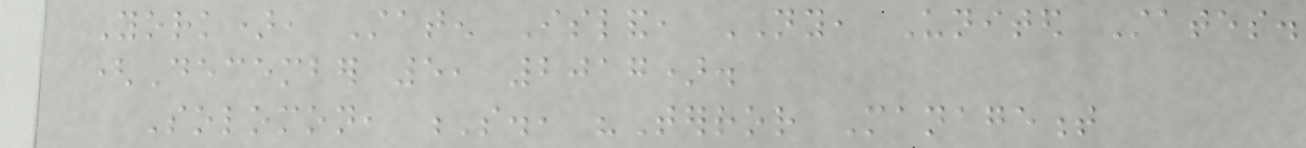York), Staten Island, NY, United States.
(December 5, 2017).
Solomon, S., "Terror Management
